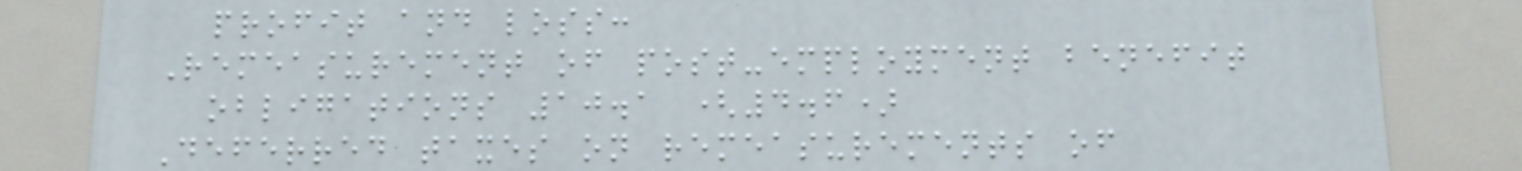profit and loss:
Remeasurement of post-employment benefit
obligations 10.1 (4.6)
Deferred taxes on remeasurements of
